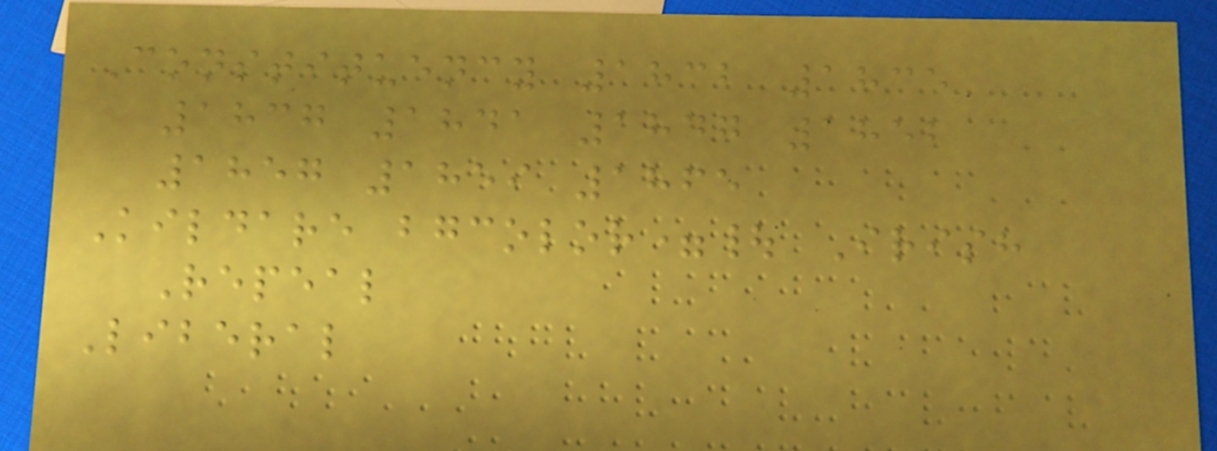Constituency 1832 1835
1837 1841 1847 1852
1857 1859 1865
Kildare bgcolor=| Irish
Repeal
Liberal
